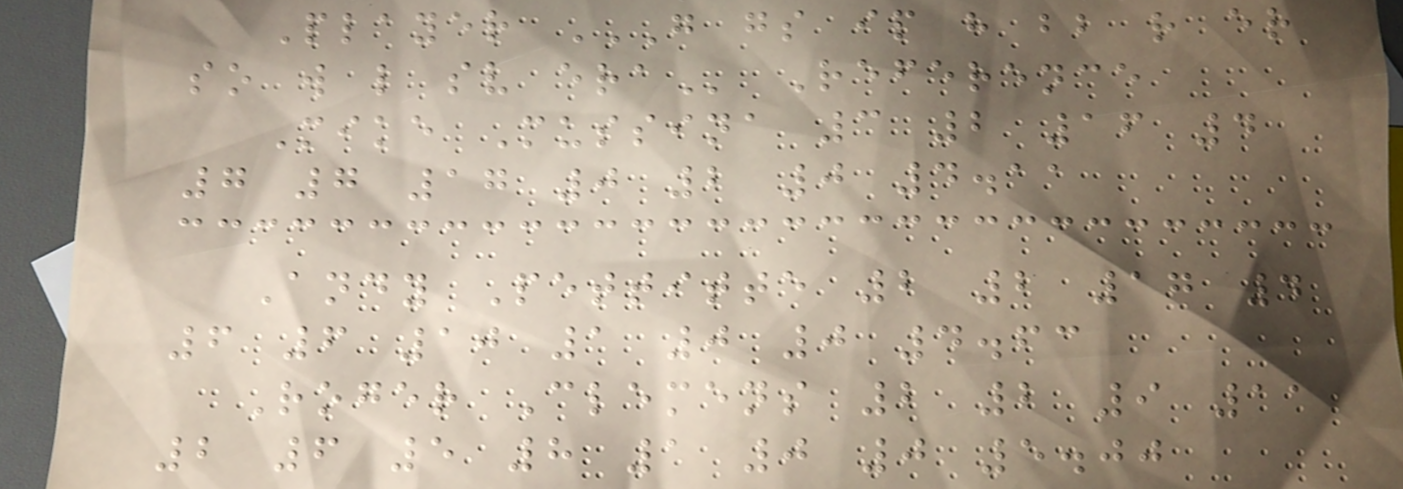Player G GS IP H BB R ER
SO W L SV ERA Reference
Mike Mussina 3 2 16 4
7 7 17 0 2 0 4.11
Andy Pettitte 2 2 17 4
6 6 10 1 0 0 4.63
Roger Clemens 2 2 9 11
2 6 5 8 1 0 0 5.00
